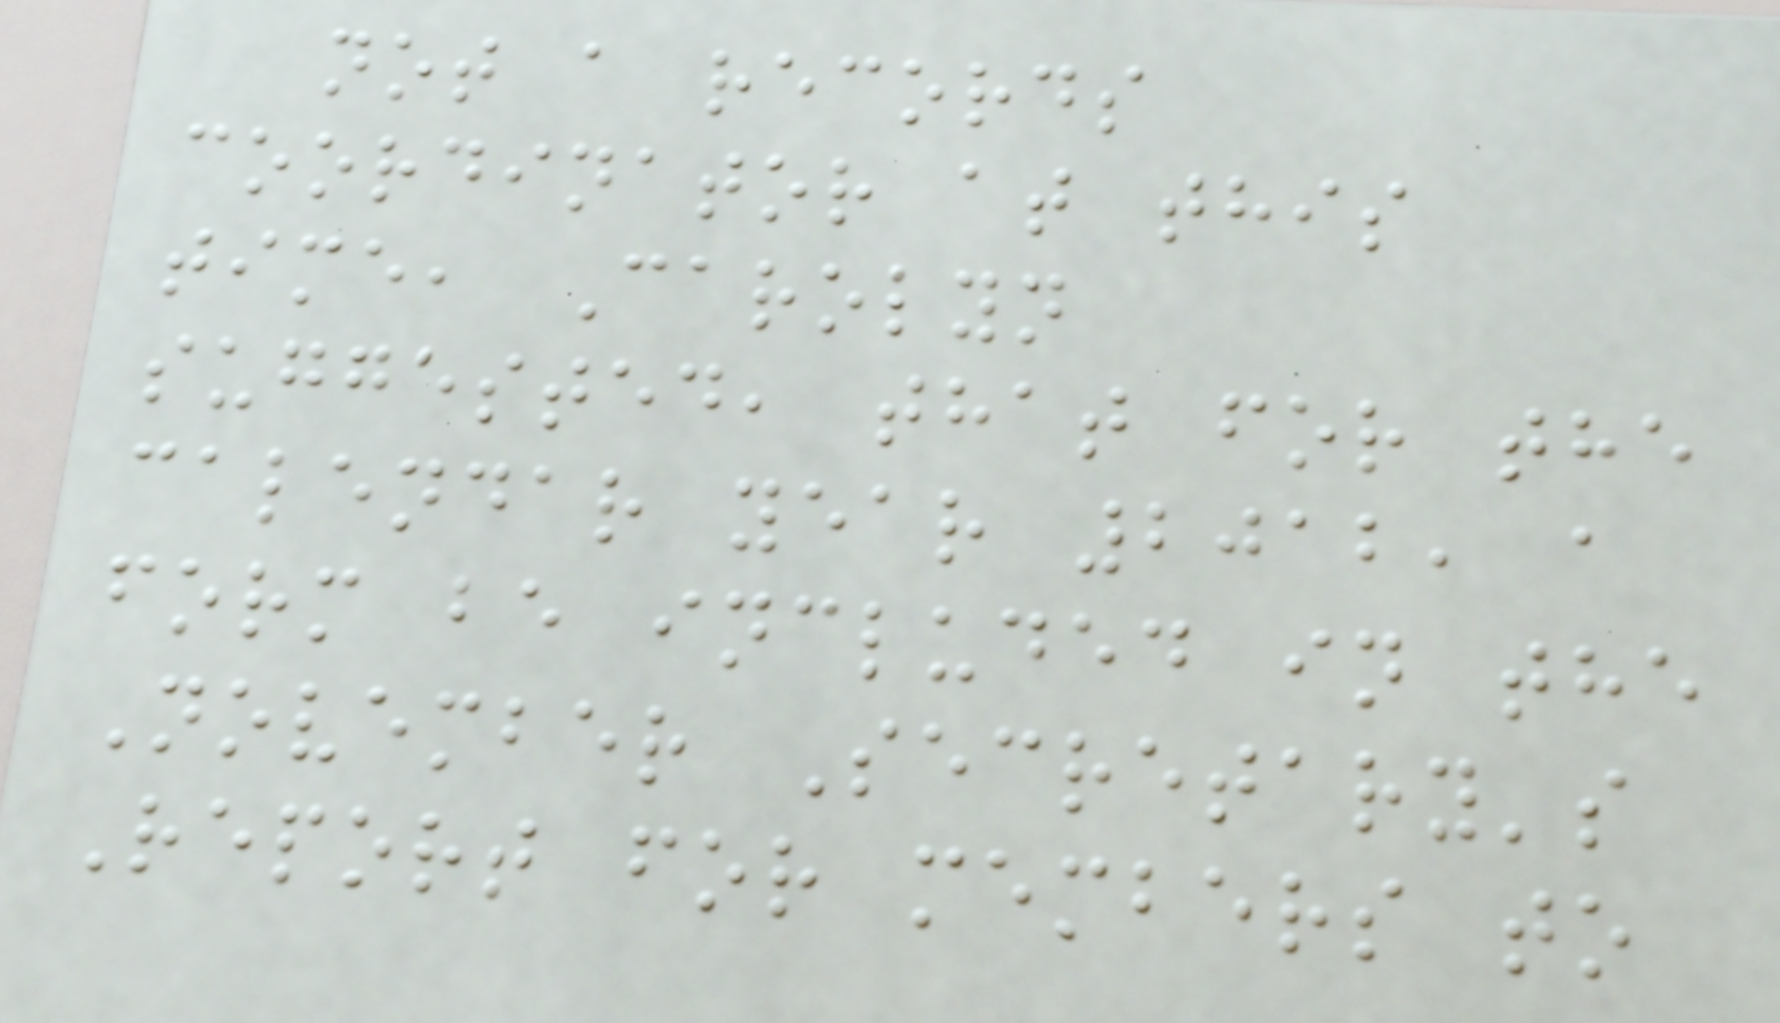not a records
coordinator at this
time, Carolyn
suggested, that for the
calendar year 2012, a
form be included in the
November Secretary's
Report for members to
